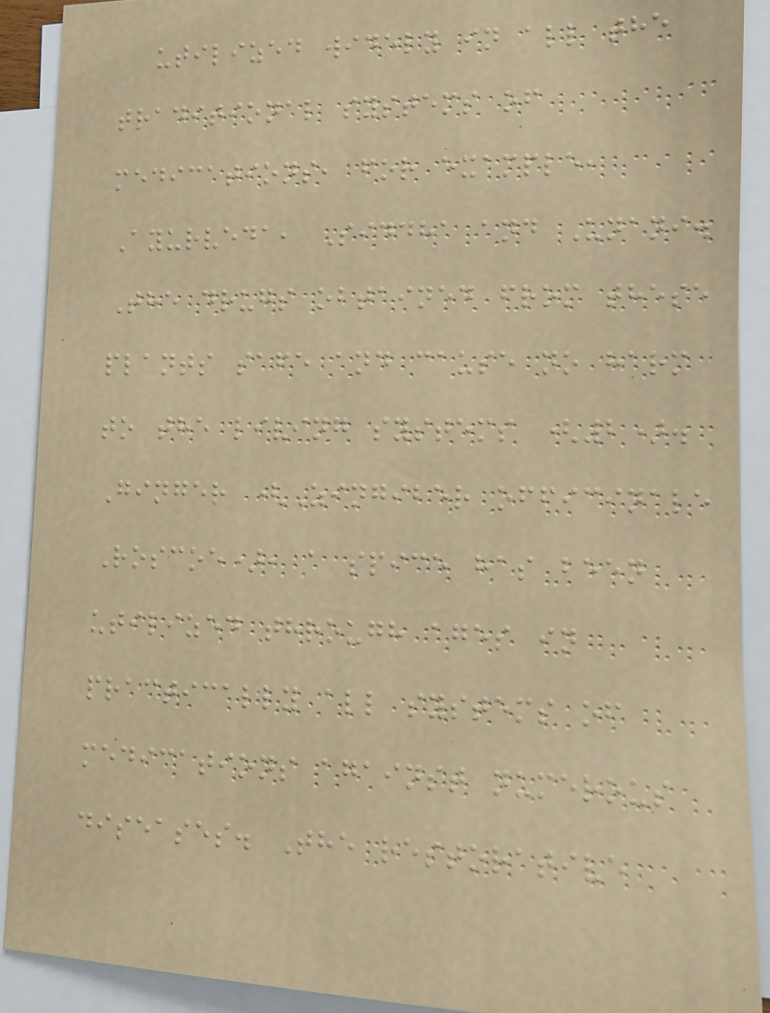utilized widely in all the
traditional systems of
medications, for example,
Ayurveda, Siddha and Unani.
The drugs obtained from these
plants safe and cause no harm
to the living systems (2).
Ginger (Zingiber officinale
Roscoe), a spice has been
utilized through ages in
practically all systems of
medications against numerous
diseases. The restorative
